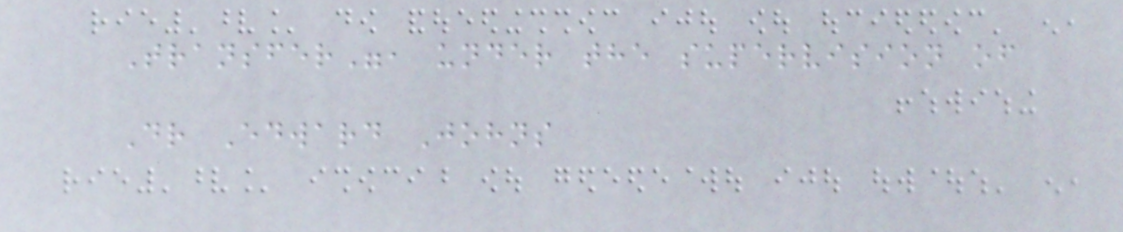Transfer", under the supervision of
Dr Edward Johns
